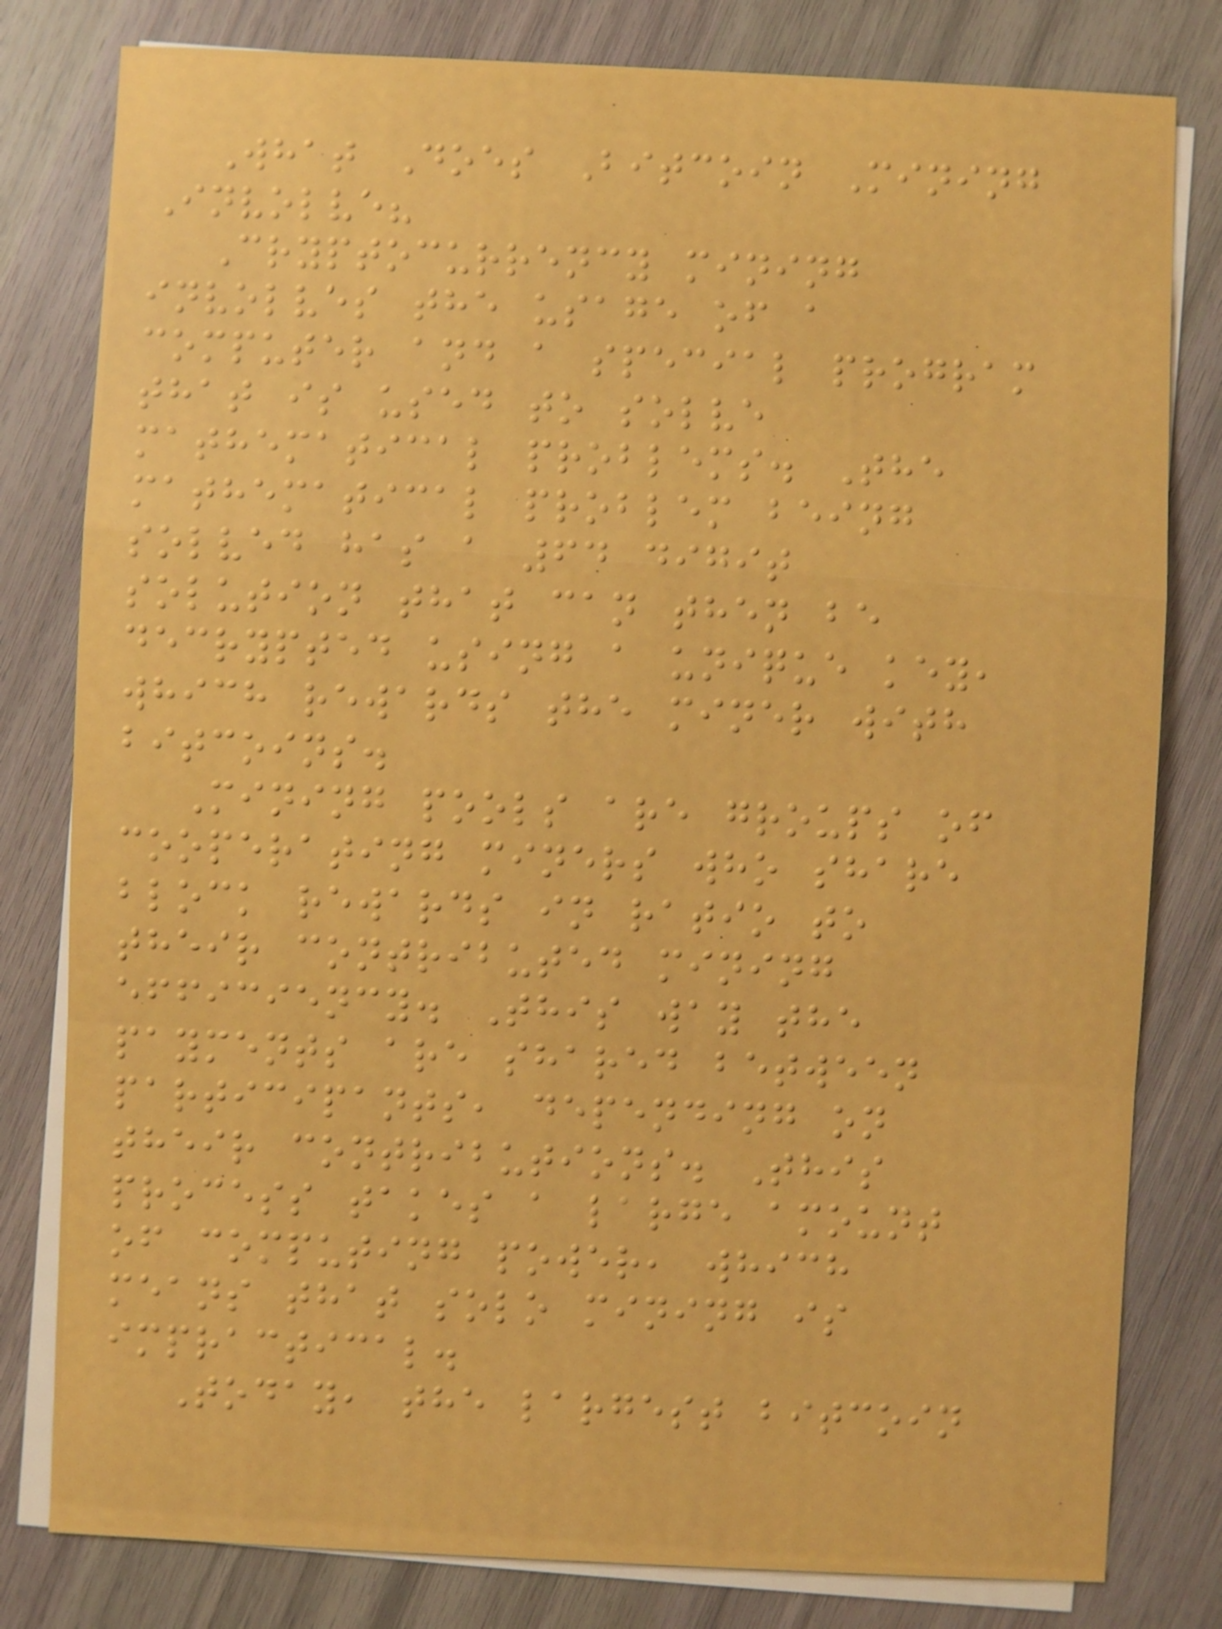What Does Bitcoin Mining
Involve?
Cryptocurrency mining
involves the usage of a
computer and a special program
that is used to solve
mathematical problems. The
mathematical problem being
solved has a 64 digit
solution that can then be
decrypted using a unique key,
which rewards the miner with
bitcoins.
Mining pools are groups of
cooperating miners who share
block rewards in ratio to
their contributed mining
efficiency. This way the
payments are shared between
participants, depending on
their contributions. This
process takes a large amount
of computing power, which
means that solo mining is
impractical.
Today, the largest bitcoin
